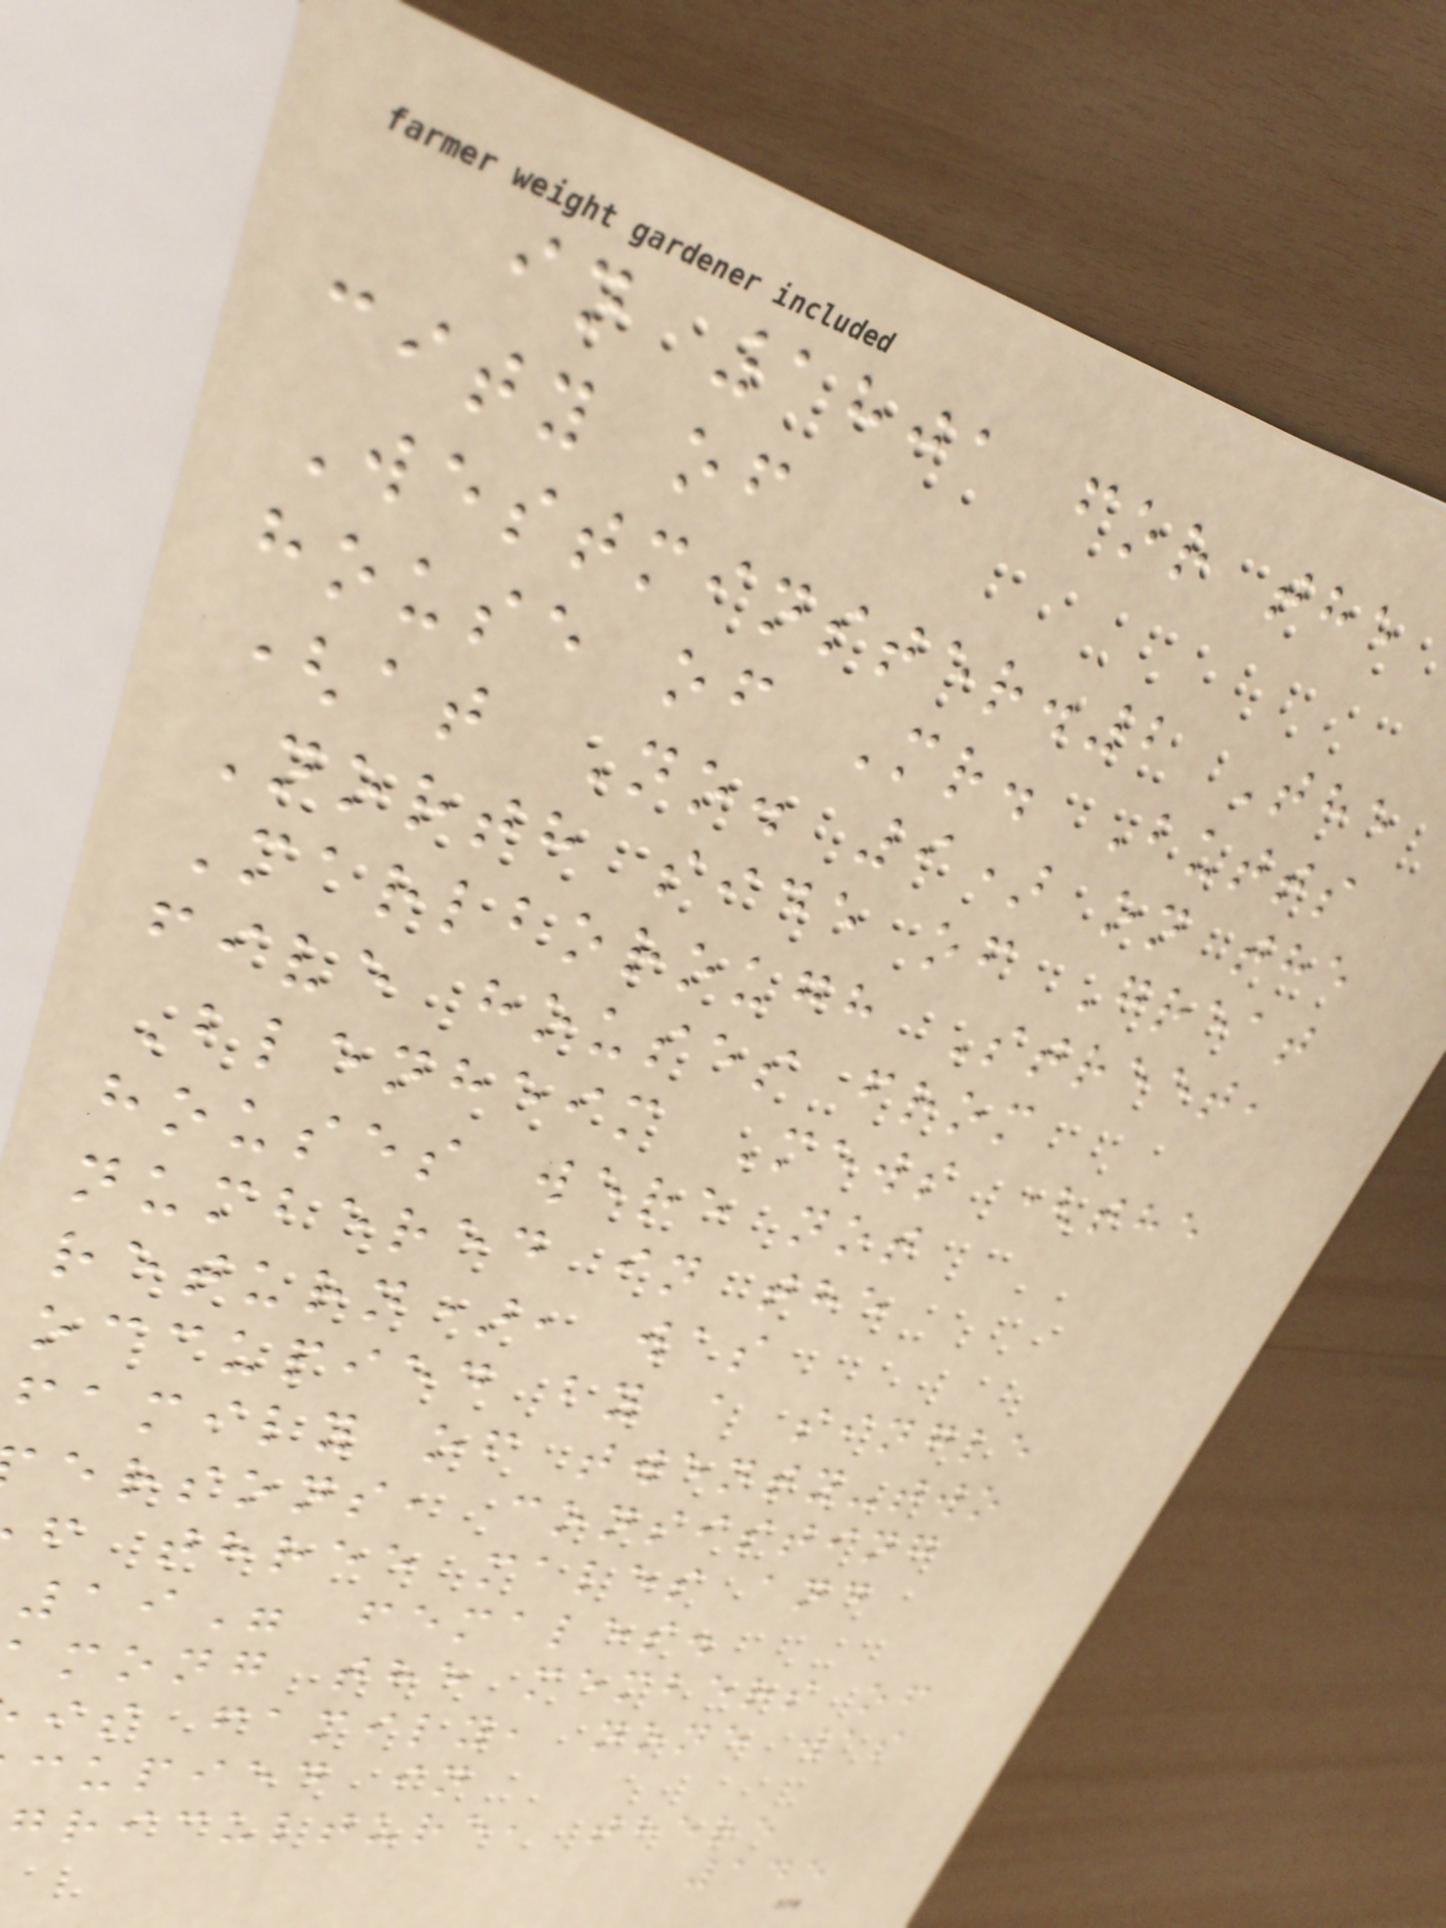in 1801 for the
city of
Westminster.2 The
house of Mr. Butts
(at No. 9) on the
North side of Great
Marlborough Street,
five houses from
Blenheim Mews (the
houses were not
numbered in the
return), was
occupied by a single
family of twenty-two
ersons, consisting
f three males and
19" females.
mong the members of
is family, none was
cupied in
griculture, there
145
